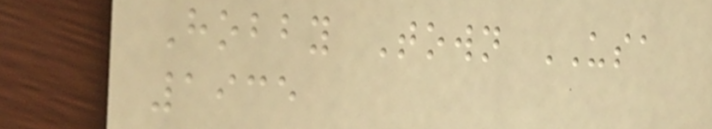Hobby Town USA
1935
